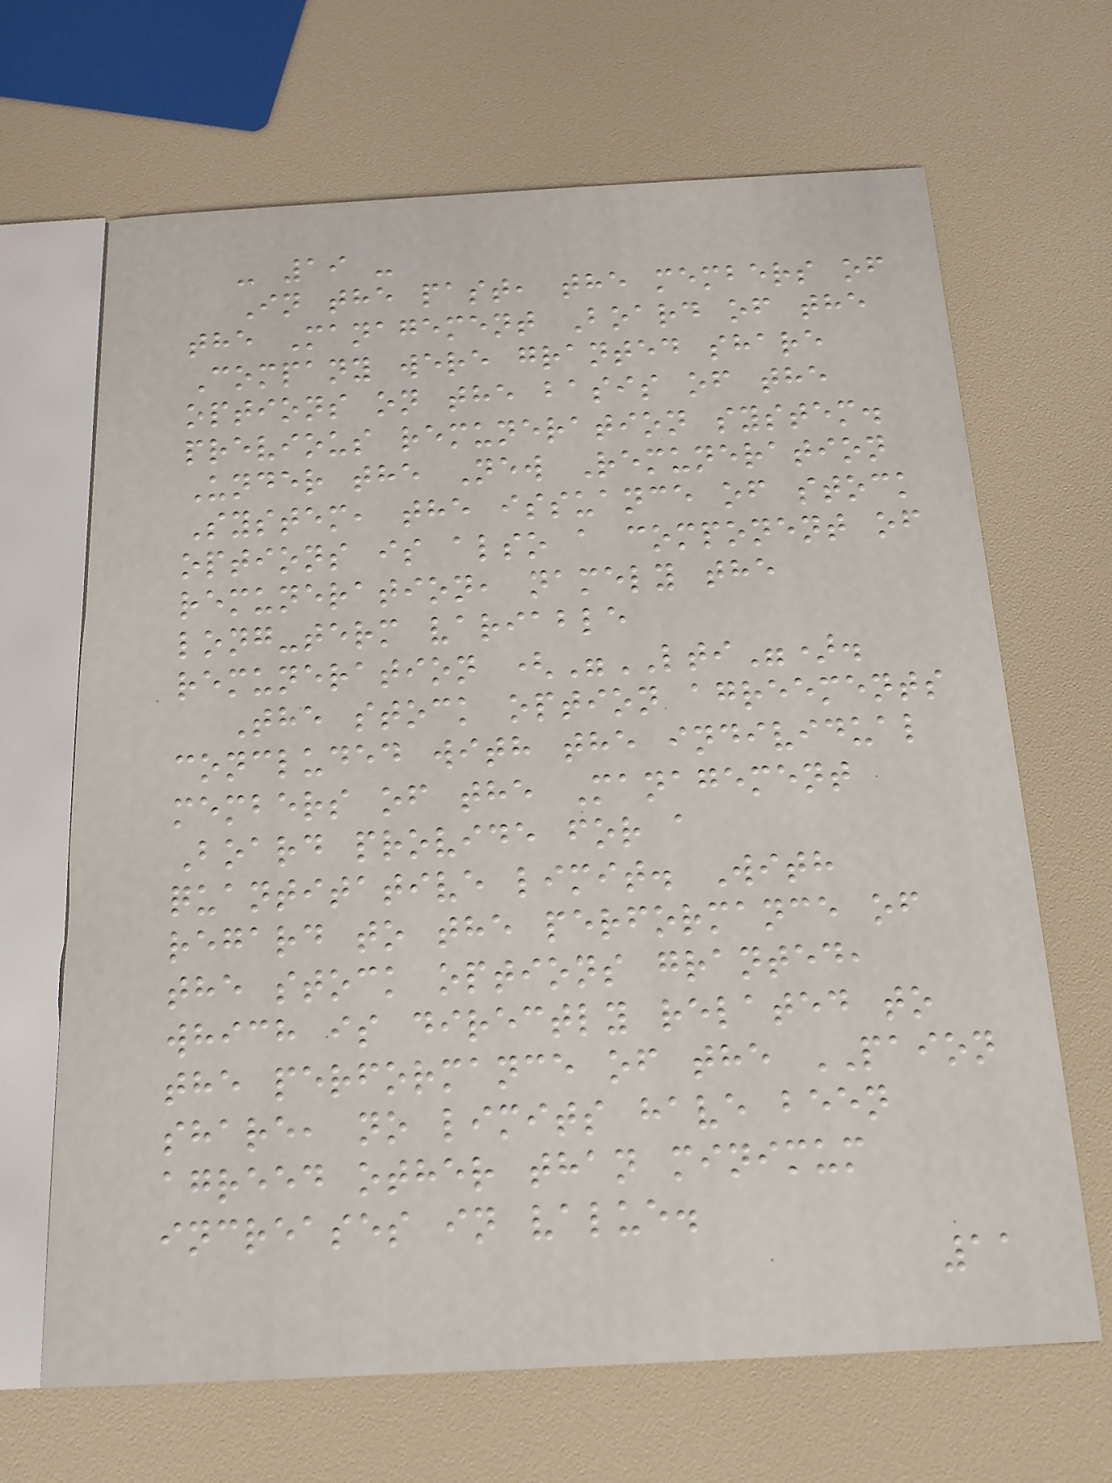- 19 -
In the past, the members of
the Management Board of the
Company were granted share
options on the basis of the
previous remuneration system.
Under the New Remuneration
System, the issuance of stock
options is also a component of
remuneration, namely the
long-term variable
remuneration ("LTI").
The stock option agreements
concluded with the individual
members of the Management
Board provide for a
quantitative limit. With
regard to the performance of
the stock options granted,
which is directly related to
the performance of the PAION
share, no limits have been
agreed other than minimum
increases in value.
11
